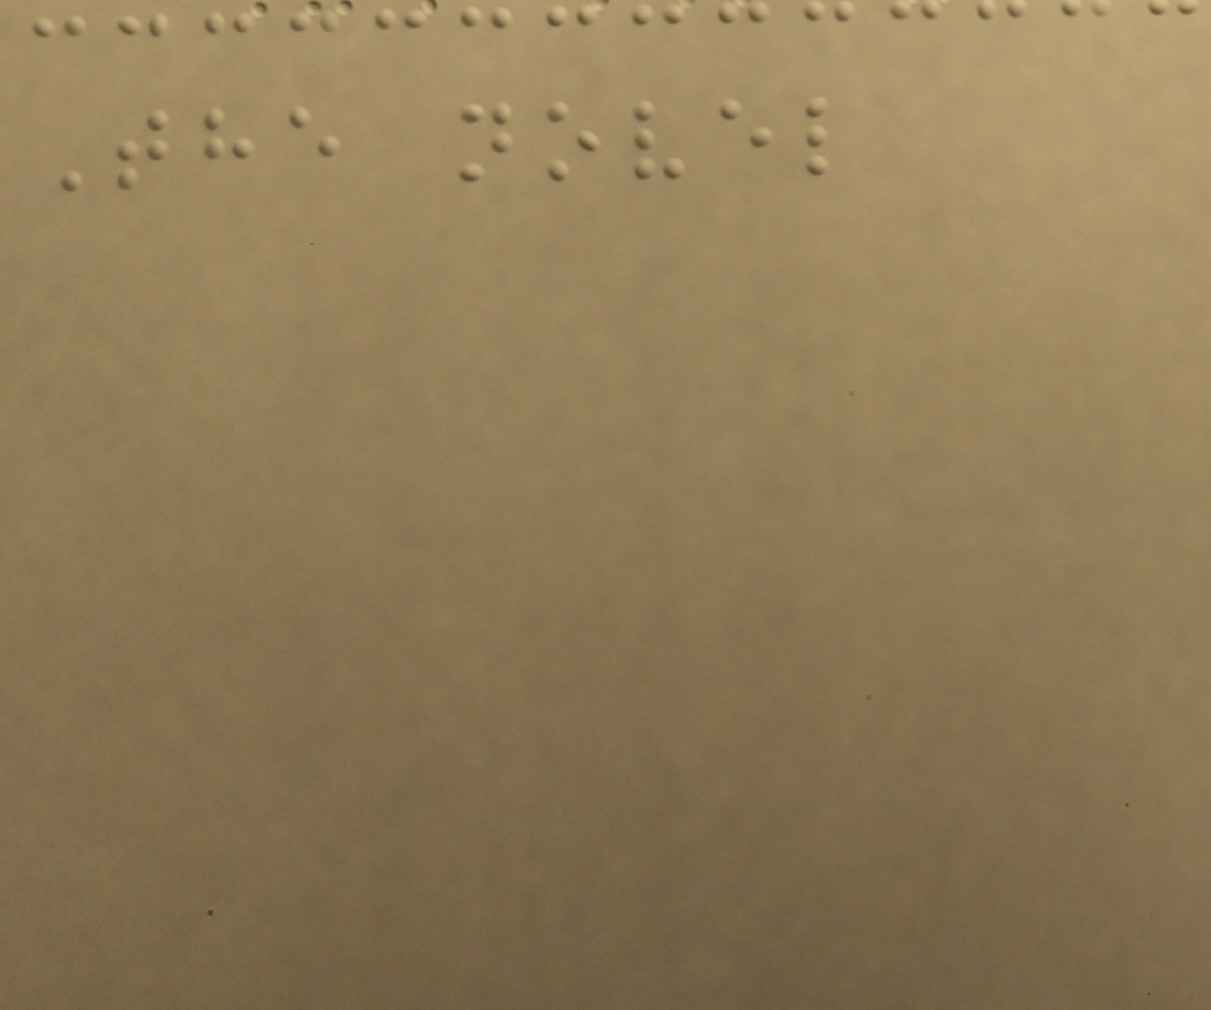The novel
